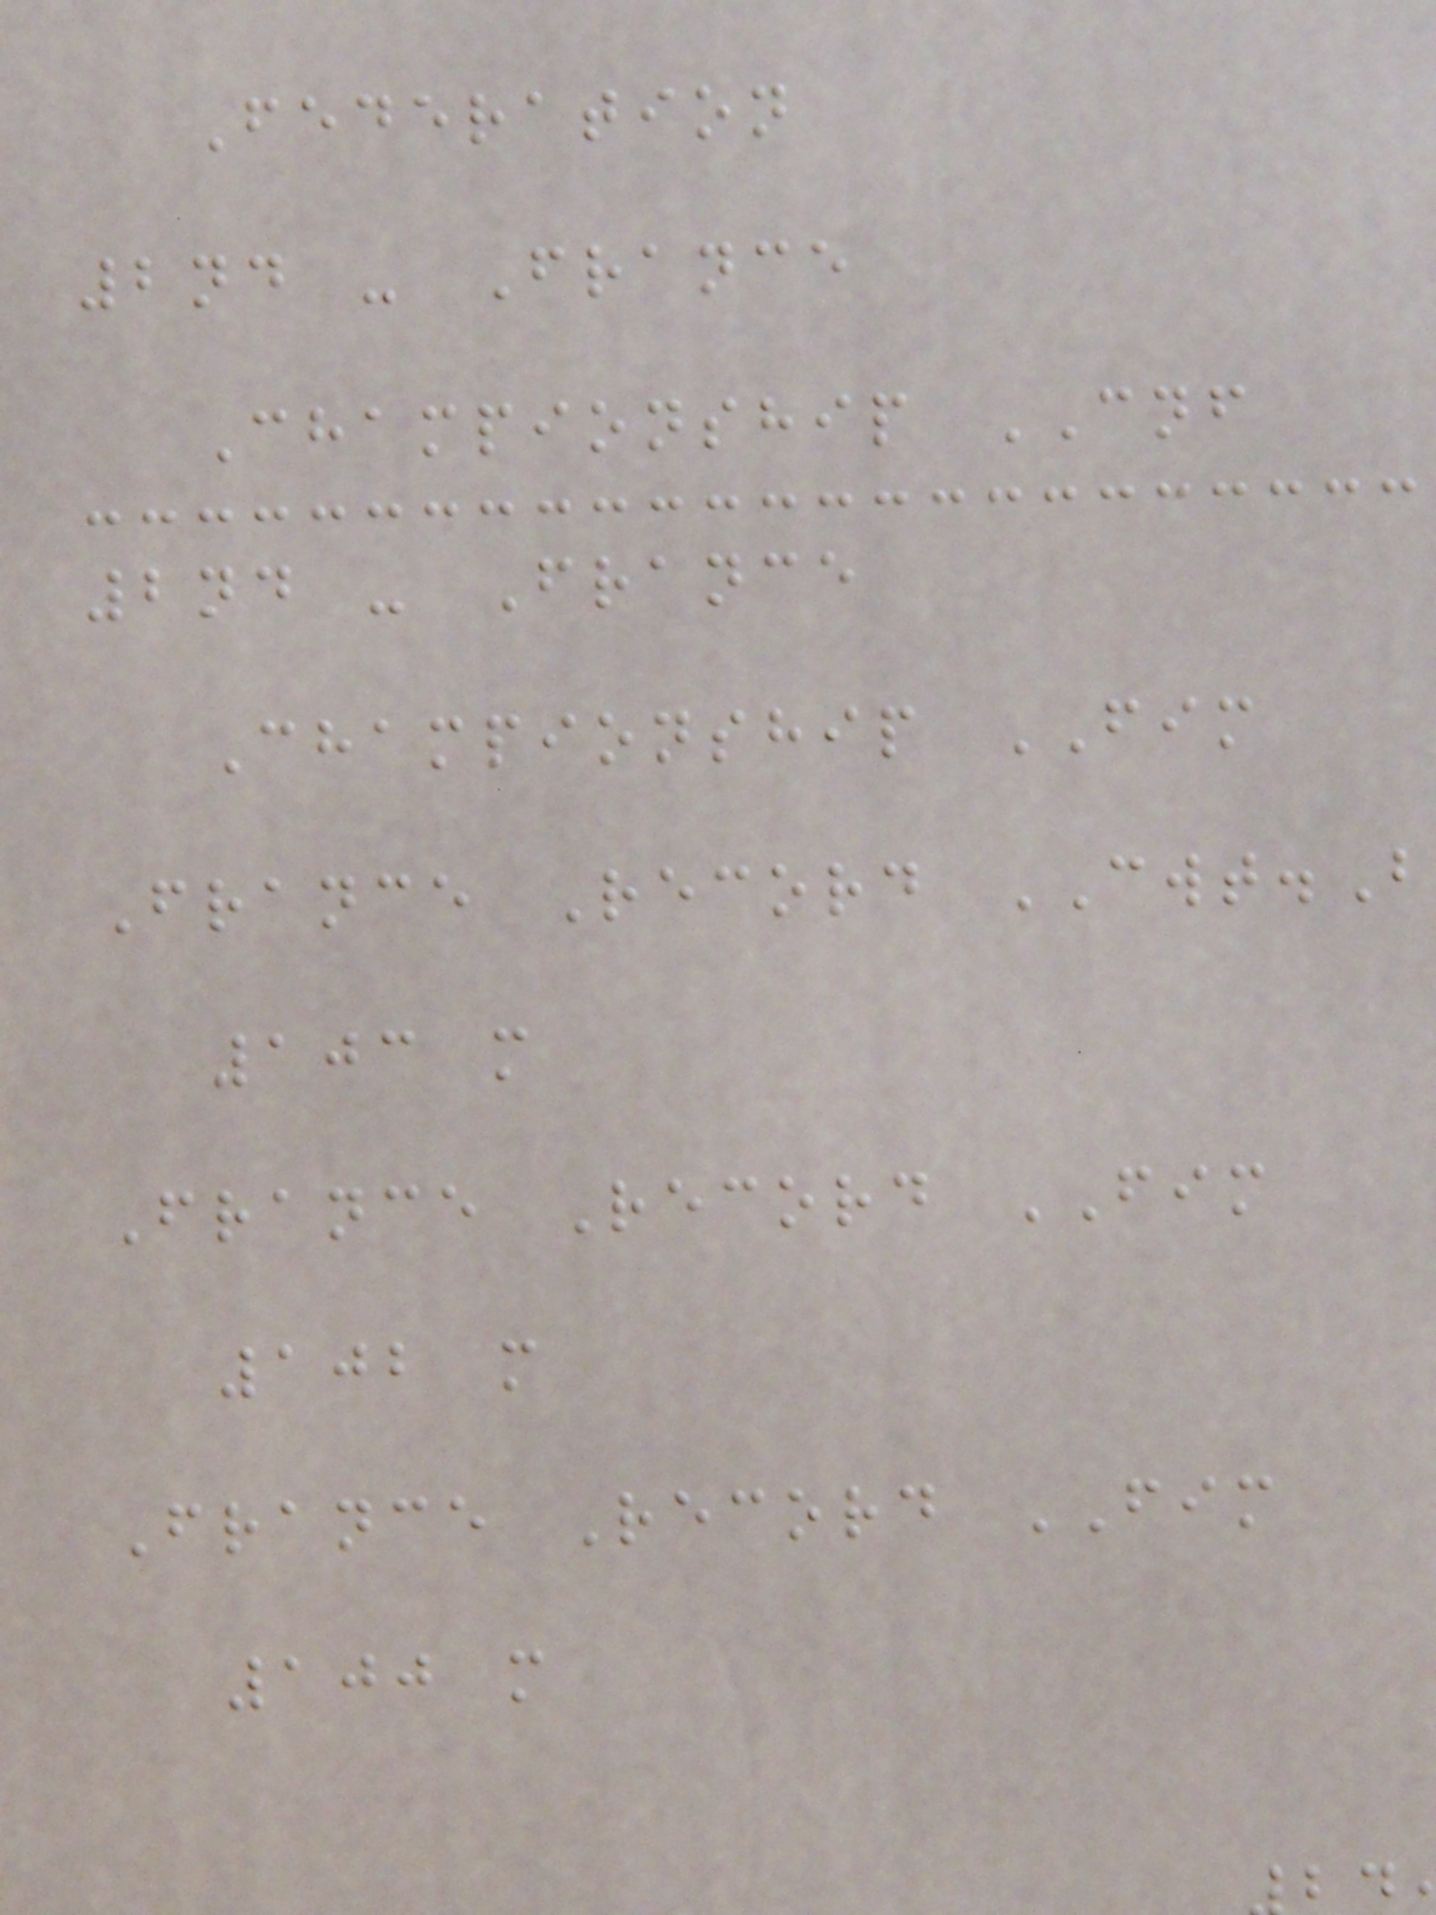Federation
2nd - France
Championship CNF
2nd - France
Championship FIM
France Record CWT.B
103 m
France Record FIM
102 m
France Record FIM
100 m
